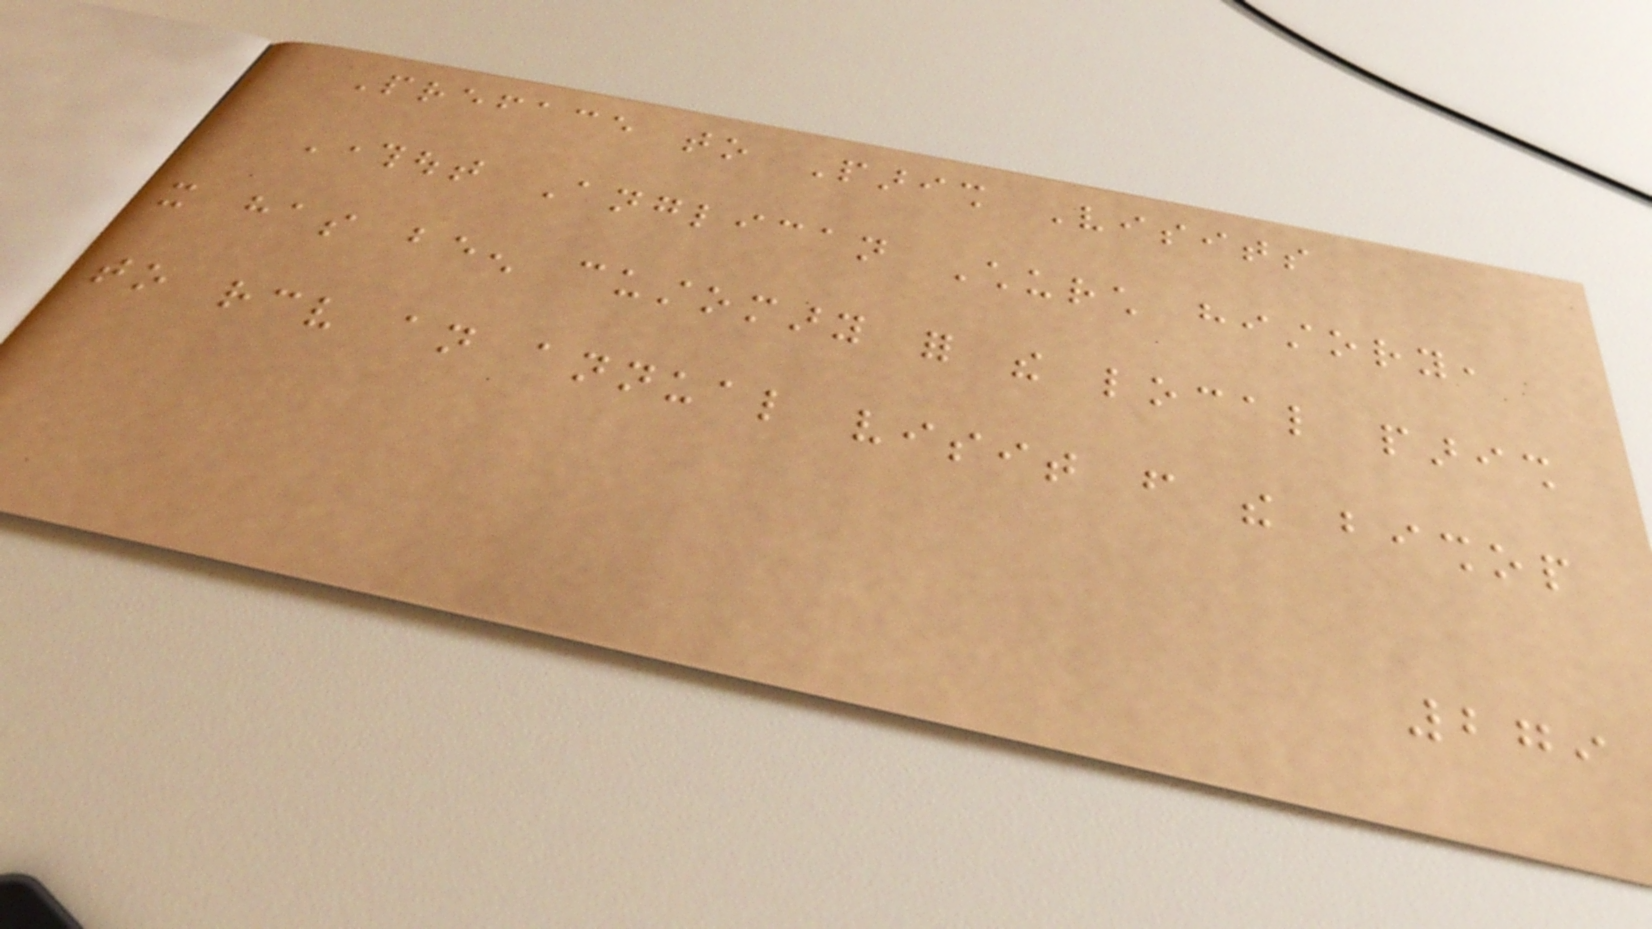Preface to Parish Visits
Throughout Anglican Church history,
it has been customary for the local parish
to receive an annual visit from the bishop
279
